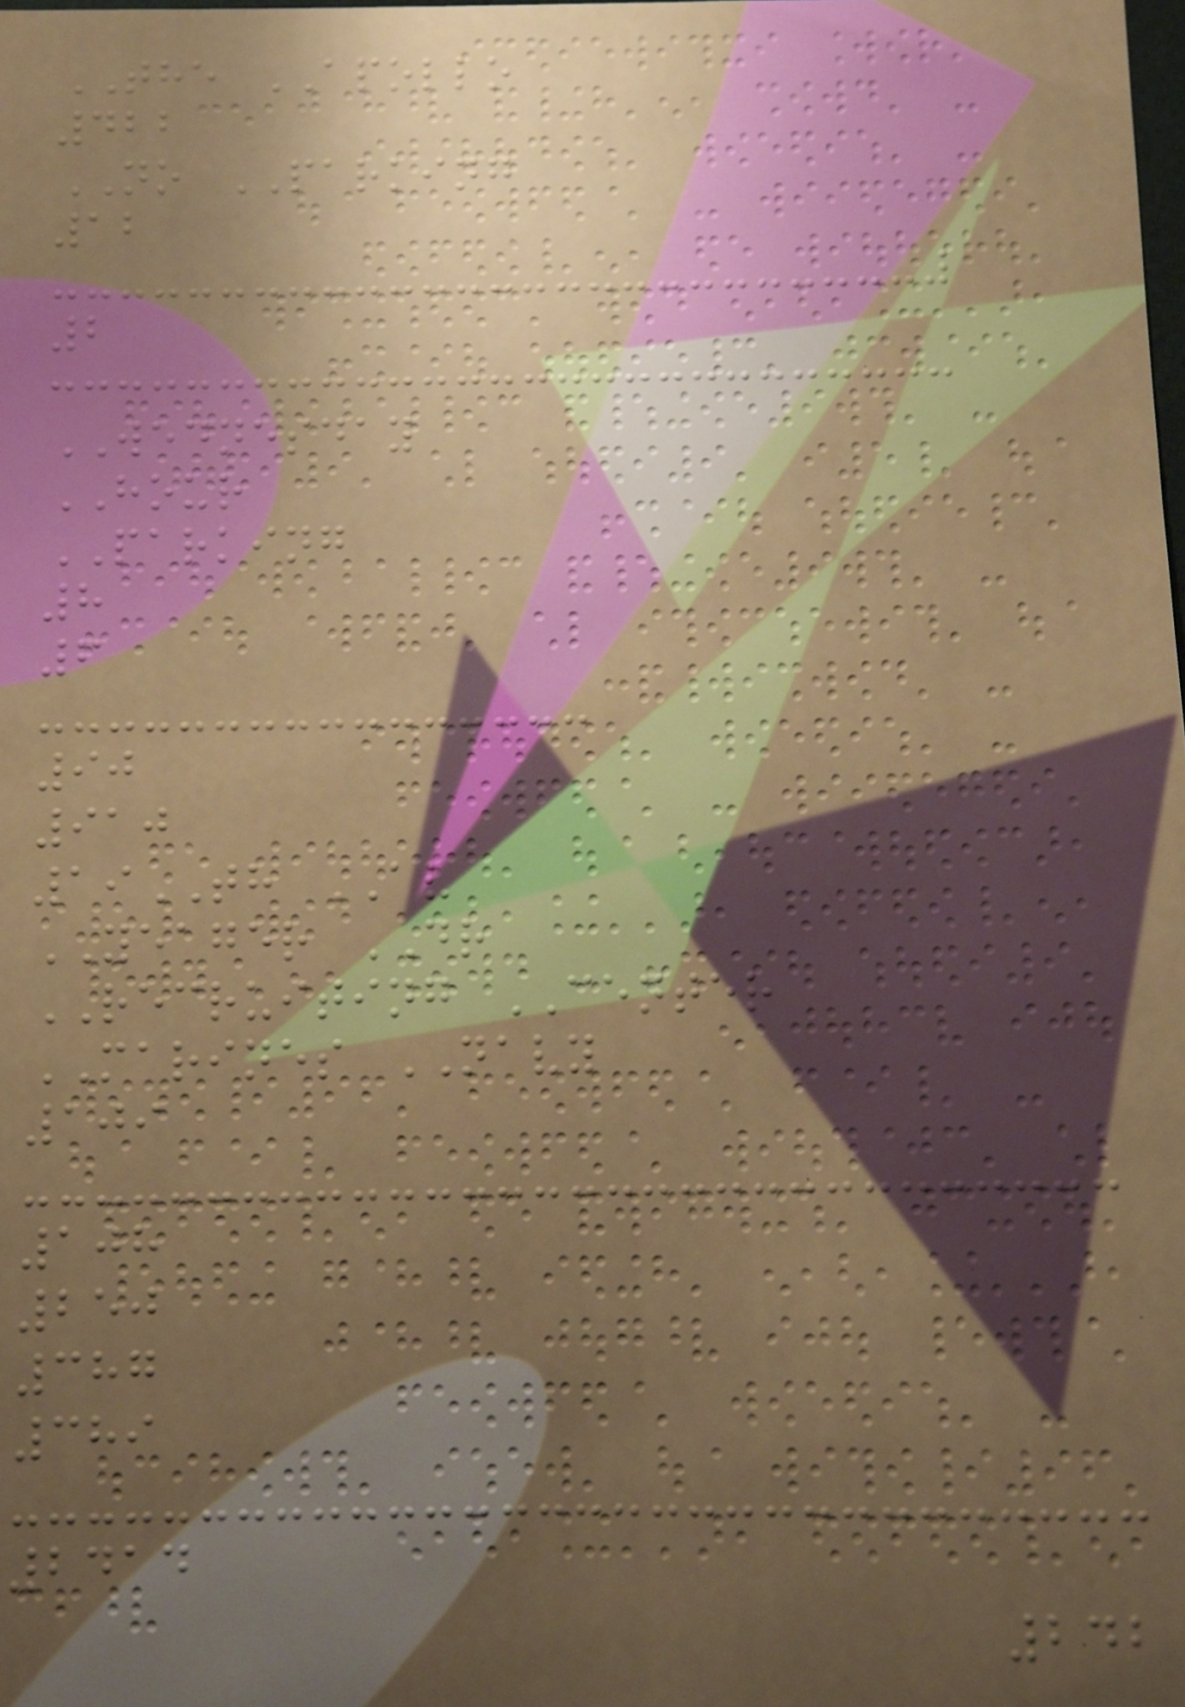THE APOLLO
422
NO PARKING
12
2
WEDNESDAY
HOUR
PARKING
8
6
90
910
19TH AV
YEAGER DR
RECRUITING CENTER
MARINES NAVY
109
108
250
387
389
2414
242
